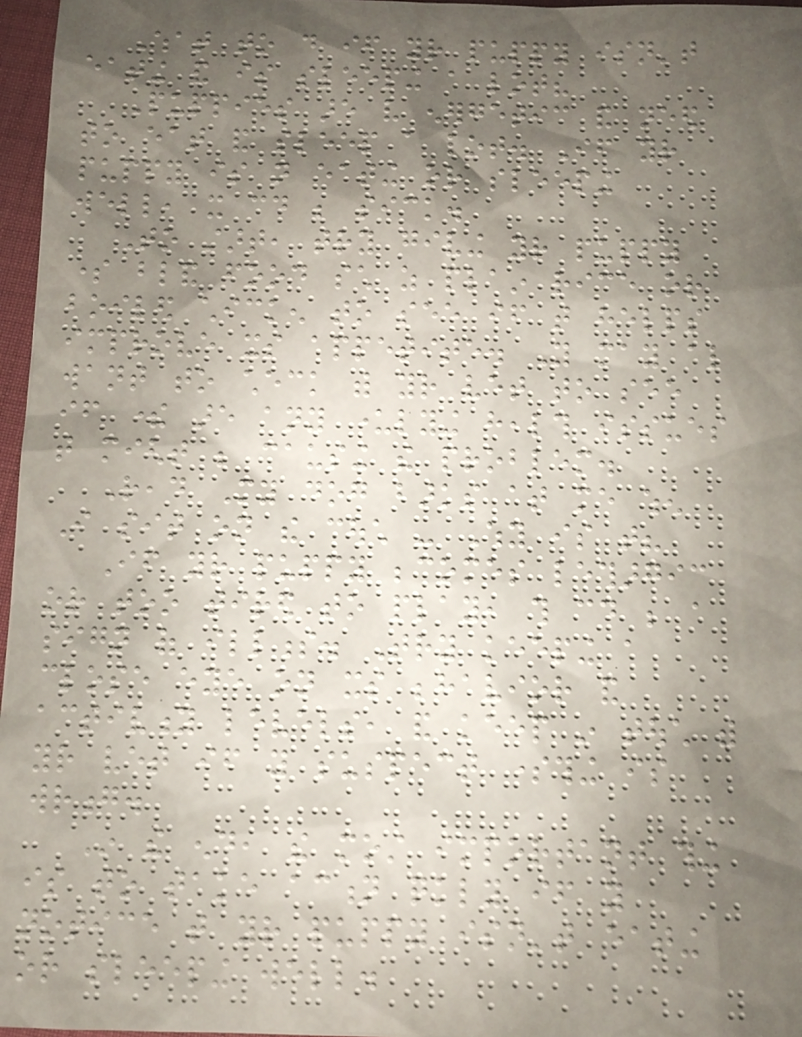What to do if your puppy isn't
eating and is sleeping a lot?
Puppies are very energetic and need
to eat and sleep a lot. If your
puppy is not eating or sleeping
well, it could be sick.
To start, try giving your puppy
some bland food such as plain rice or
boiled chicken to see if that helps
improve its appetite. You may also
want to check with your vet to see
if there are any underlying health issues
that might be causing the problem.
Read My dog barks at me when
I sit on the couch - Why is that?
If your puppy becomes lethargic
or too tired to play, this could be a
sign of illness. Try keeping a
close eye on its behavior and
activity levels, and keep in touch with
your vet if you suspect something is
wrong.
In the end, the most important thing
is to take action quickly if you
notice that your puppy isn't eating
or sleeping well.
